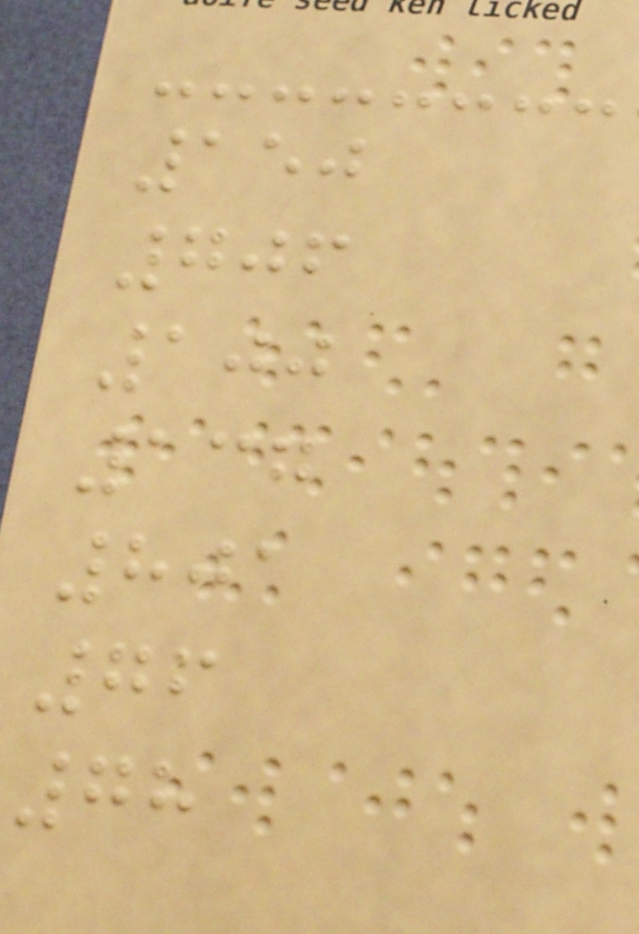150
706
100
137
801
76
78
